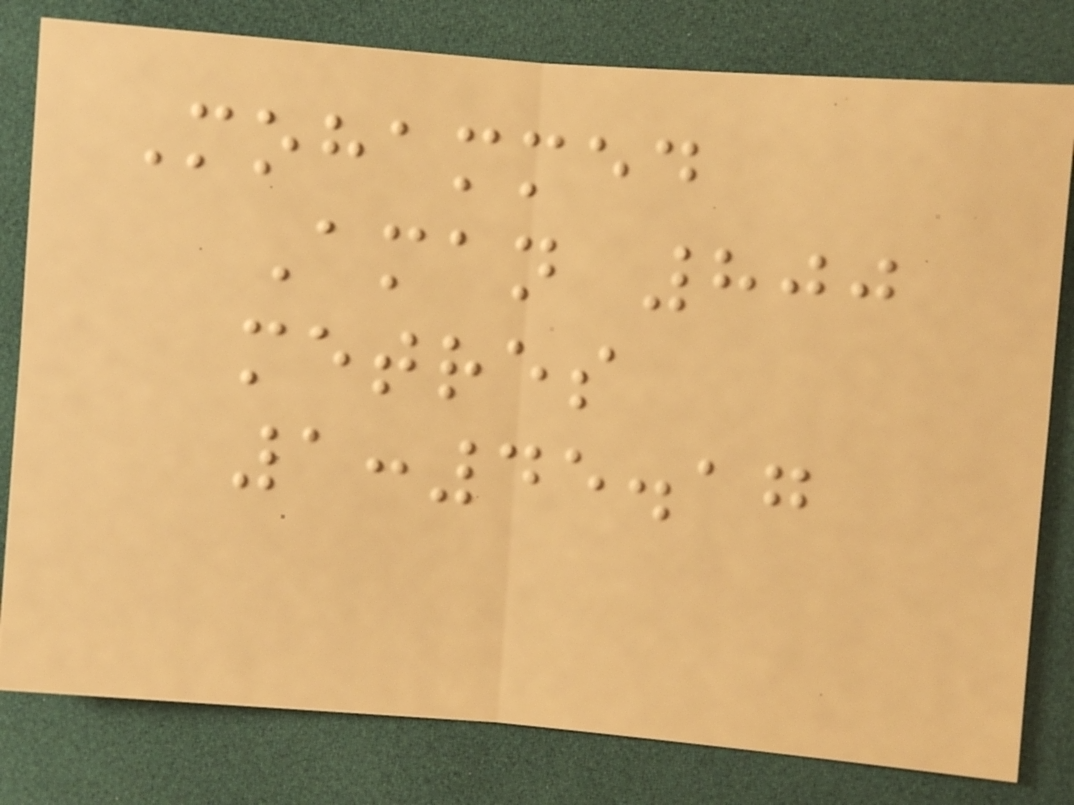Mohammed
Aman 800
metres
1:45.17
